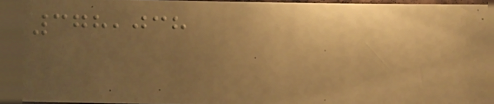378,038
